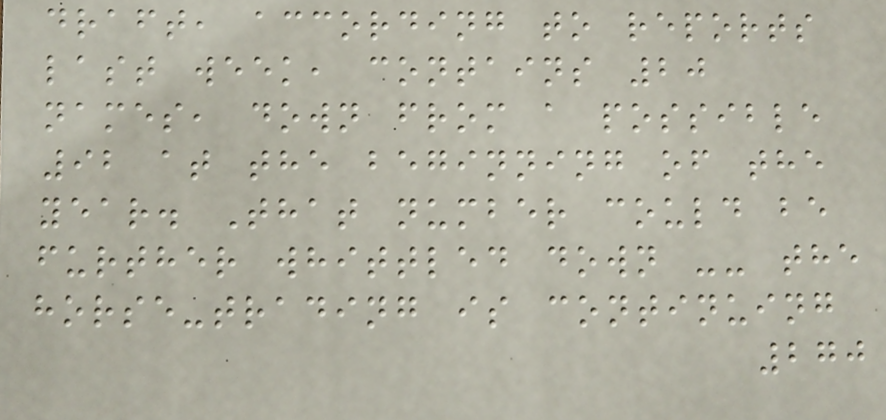draft, according to reports
last week, contains 20
names, down from a possible
92 at the beginning of the
year. That number could be
further whittled down -- the
horse-trading is continuing
270
